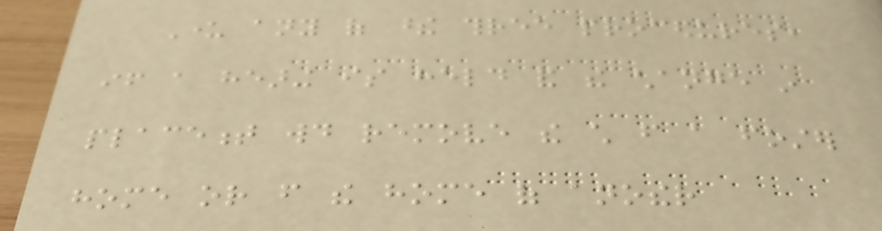Under any of these three procedures,
if a hearing is held and the change in
placement would remove the child from a foster
home or from the home of another
